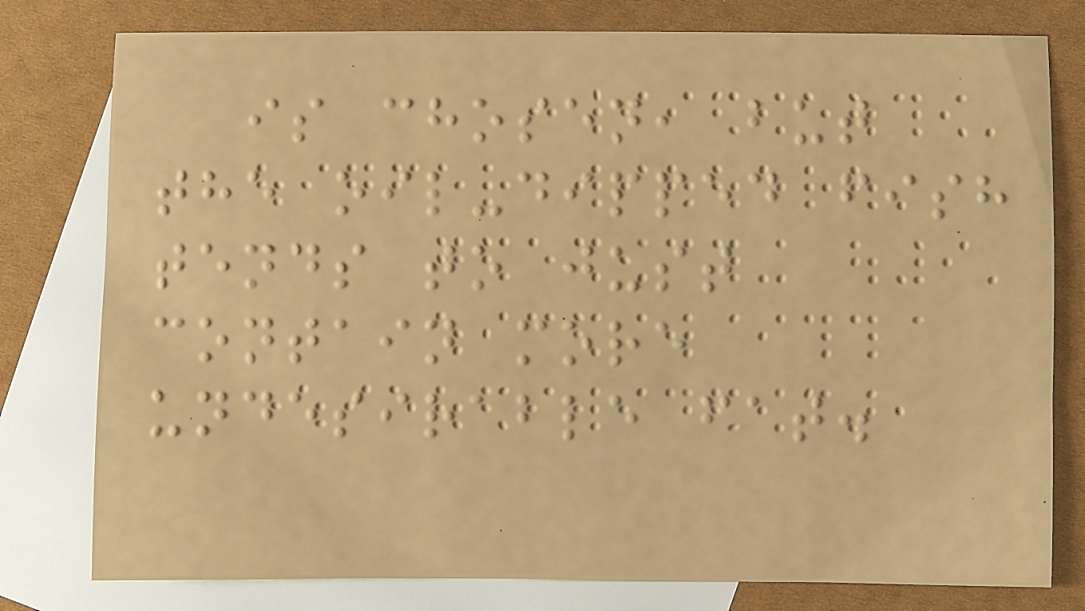is chosen, but
the oil-dipped fish
tends to just
contain more
undesirable fat.
